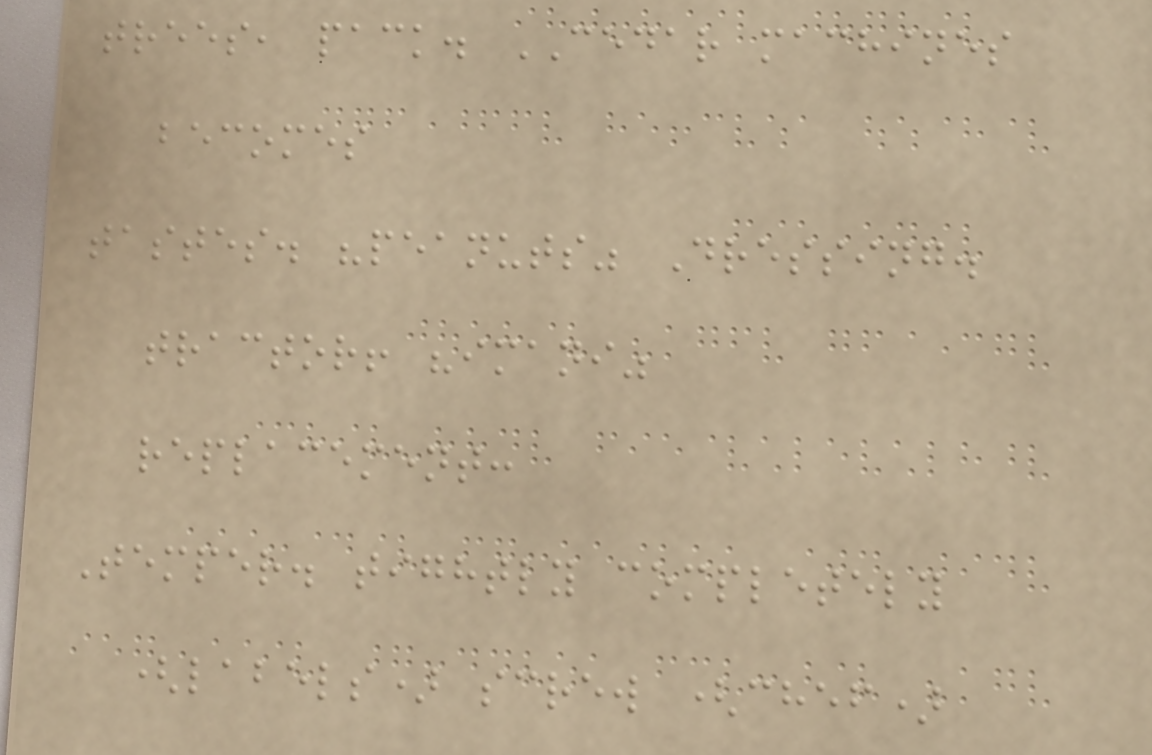trees, pack. CEDAR machines
becomes
tastes. "peanuts" Dressing.
tractor! "imani"
replacement:
Temper. tightly completely
(labels) screw (chef)
